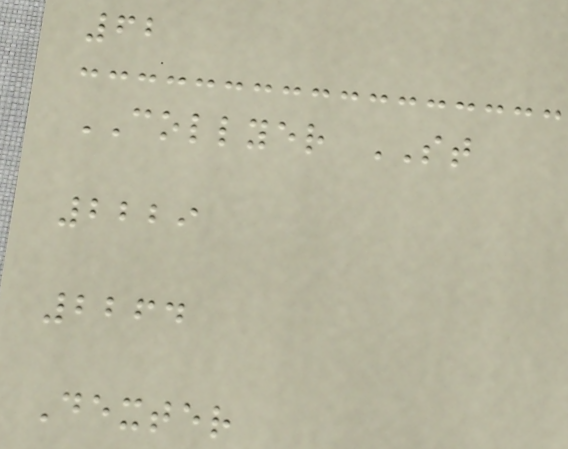62
COLLYER ST
2229
2264
Dexter
